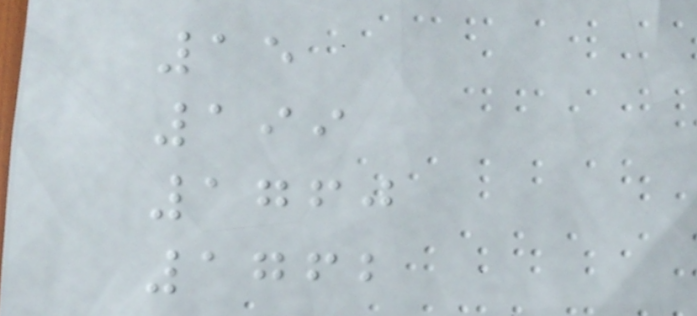15
199
1760
1762
